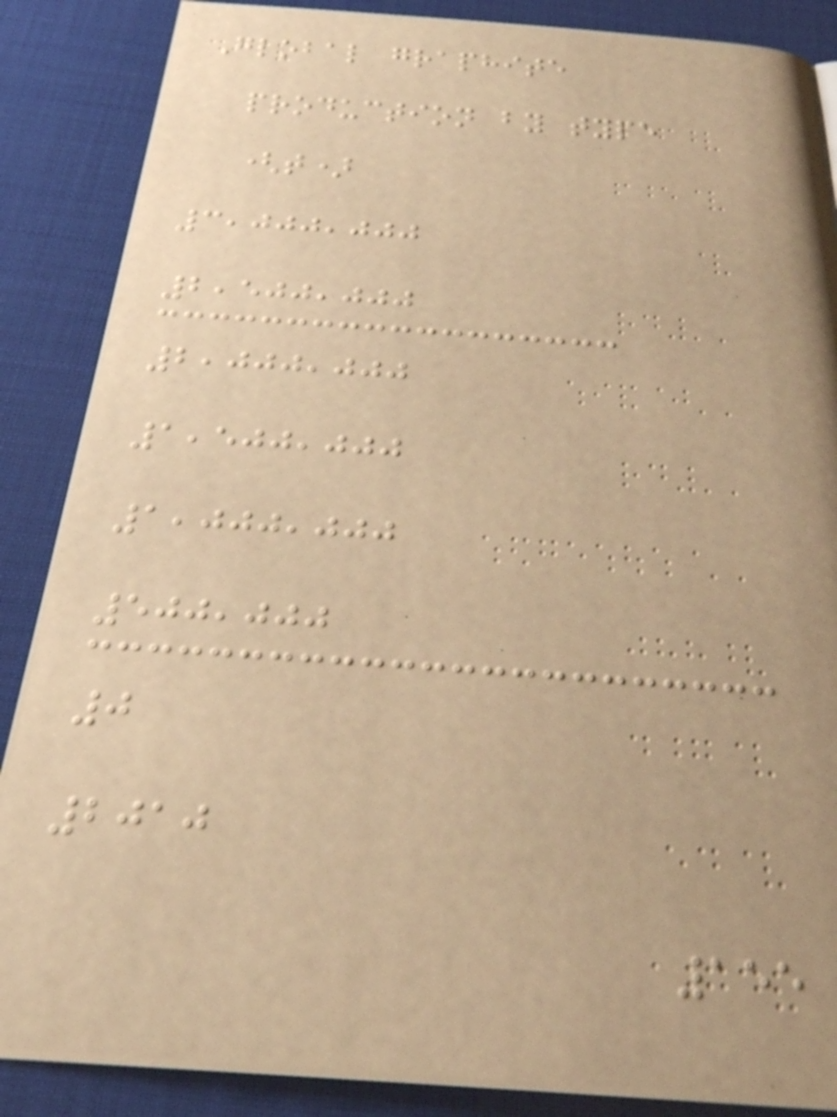Global graphite
production by type
(t)
3,000,000
2,500,000
2,000,000
1,500,000
1,000,000
500,000
0
2010
155
